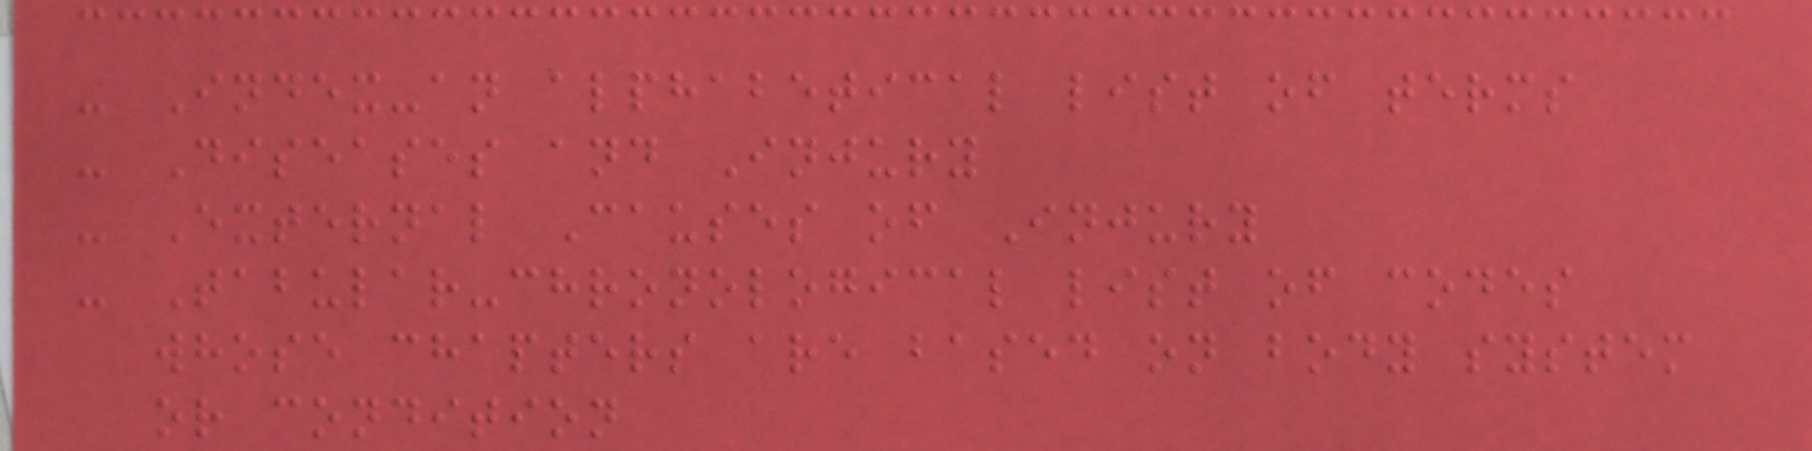- Index-an alphabetical list of terms
- Diseases and Injury
- External Causes of Injury
- Tabular-chronological list of codes
whose chapters are based on body system
or condition
